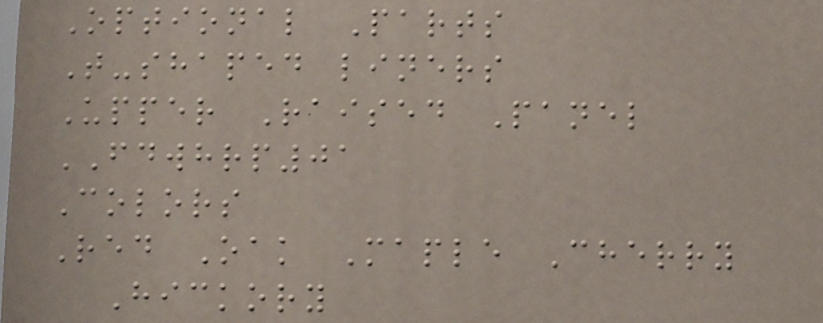Optional Parts
T-shaped liners
Upper Raised Panel
FDWHRP01
Colors
Red Oak Maple Cherry
Hickory
